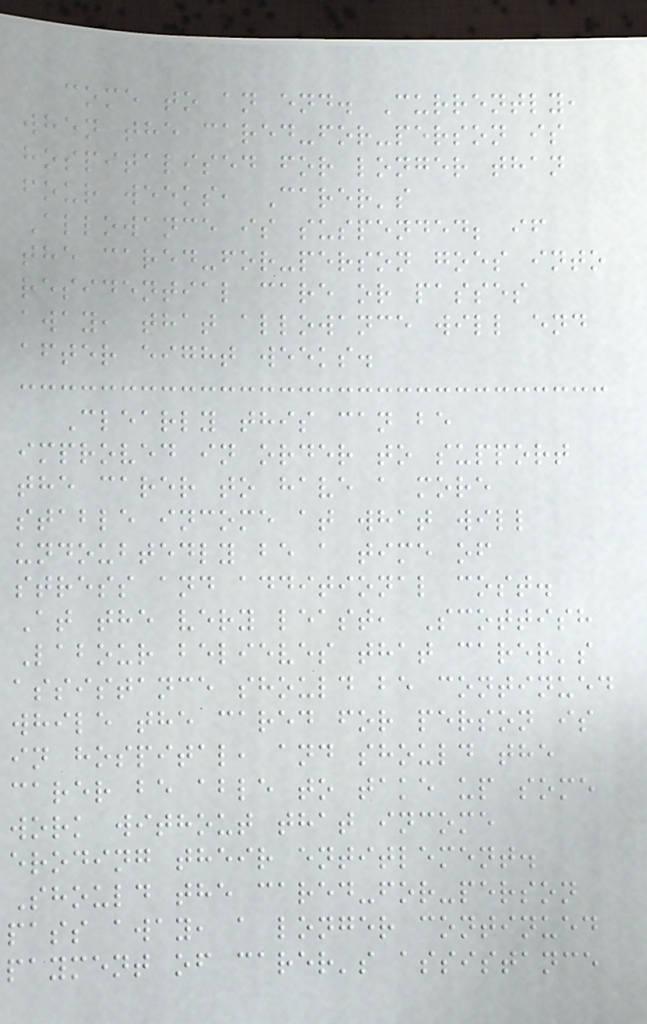come to an end. Currently,
when the cared-for-person is
hospitalised for longer than
four weeks, Carer's
Allowance is suspended; if
the cared-for-person goes into
residential care or passes
away, that allowance will end
after eight weeks.
Clearly this can be
improved in order to support
the carer to have a more
stable income at what will
undoubtedly be a time of
stress and additional cost.
At the very least, Scottish
Labour believes that carer's
assistance should be continued
while the cared for person is
in hospital, and should the
carer be able to take up some
work without that income
eroding their entitlement.
Should the cared-for-person
pass away, a longer continued
payment of carer's assistance
